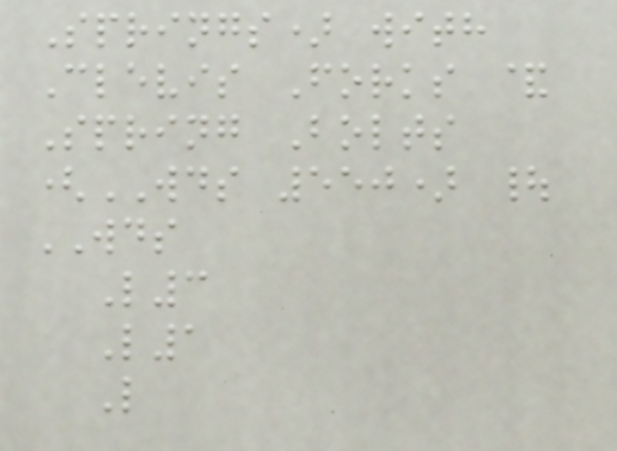Springs) with
Clevis Forks &
Spring Bolts
(WDS 550) |
WDS
L3
L1
L
